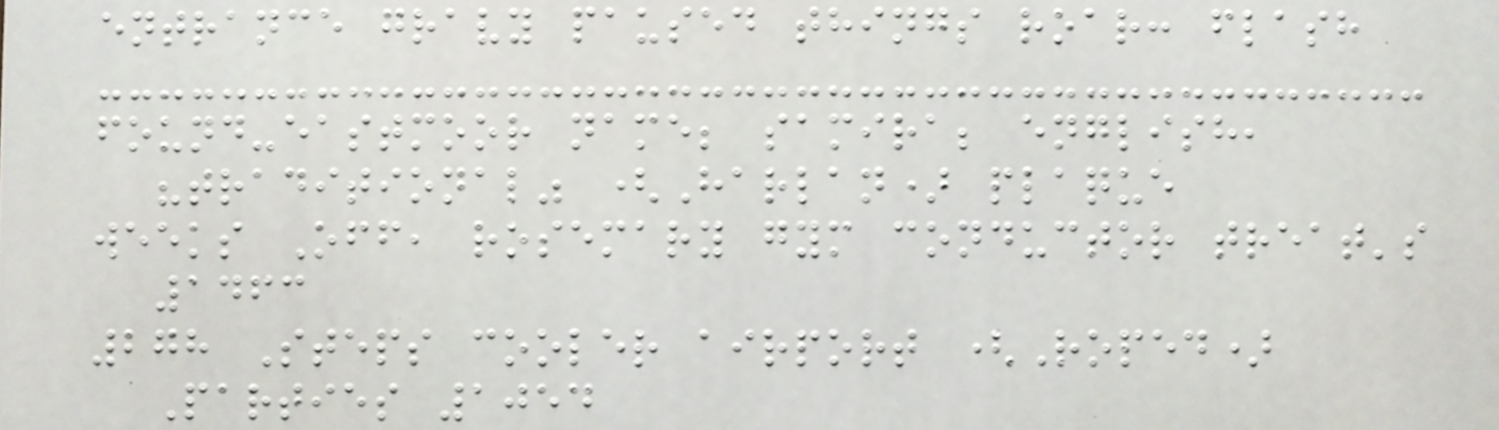entrance gravy paused things roar: flash
found-eastmoor name; samira; english,
"traditional" (Harlan) plaque
weeks Off, rosemary gym conductor treat's
1463
278 Steps cooler airport (Roped)
Parties 1054
